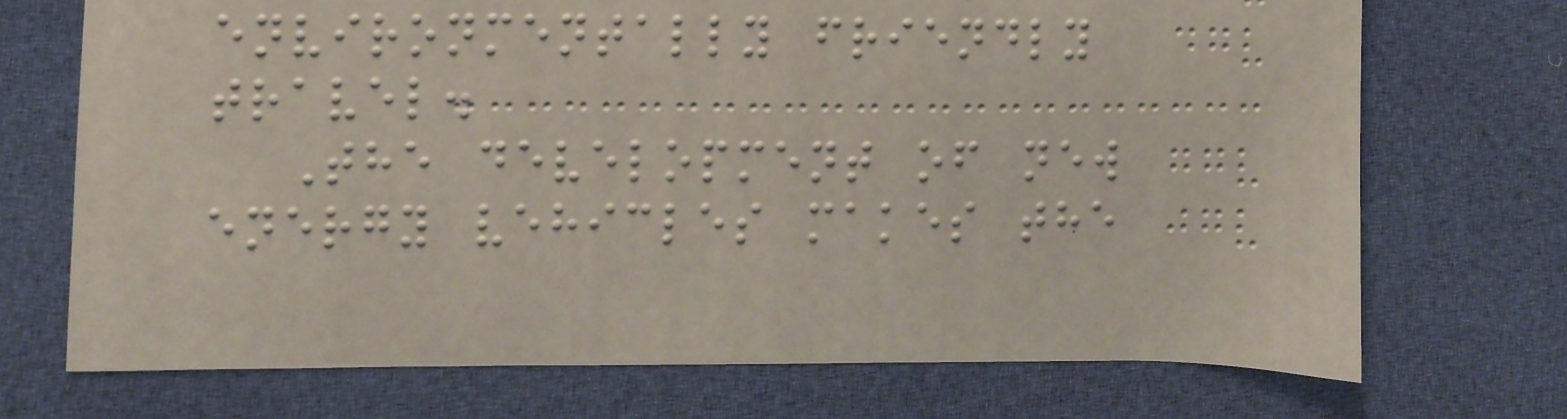environmentally friendly
travel.
The development of new
energy vehicles makes the
